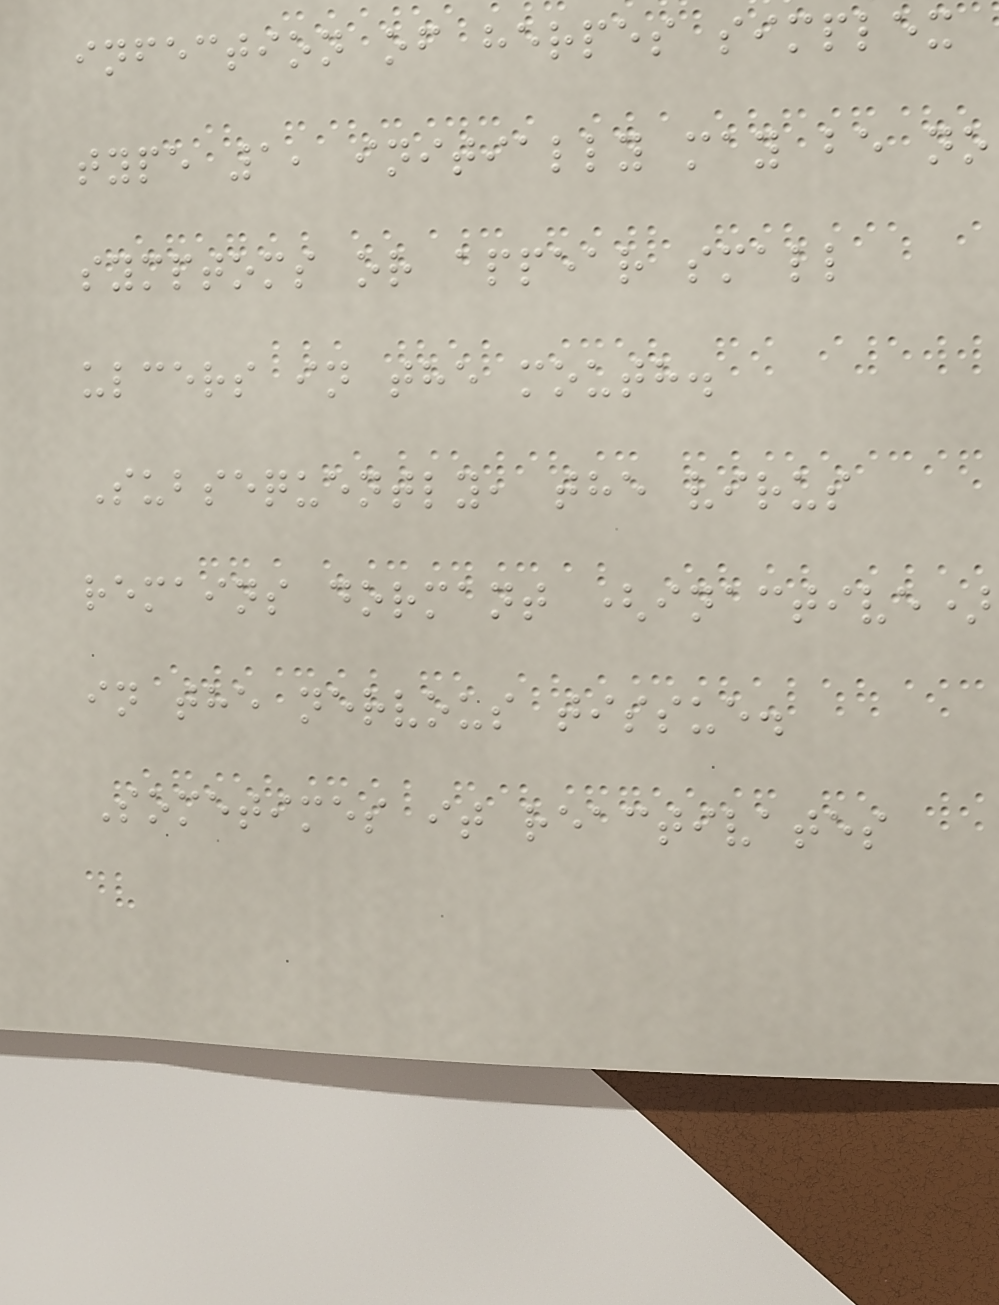infection of herpes simplex
type 1, initially may be no
symptoms or appear small
ulcers in the mouth.
Subsequently, the virus
remains dormant (inactive)
in the nervous tissue.
Sometimes it reactivates
